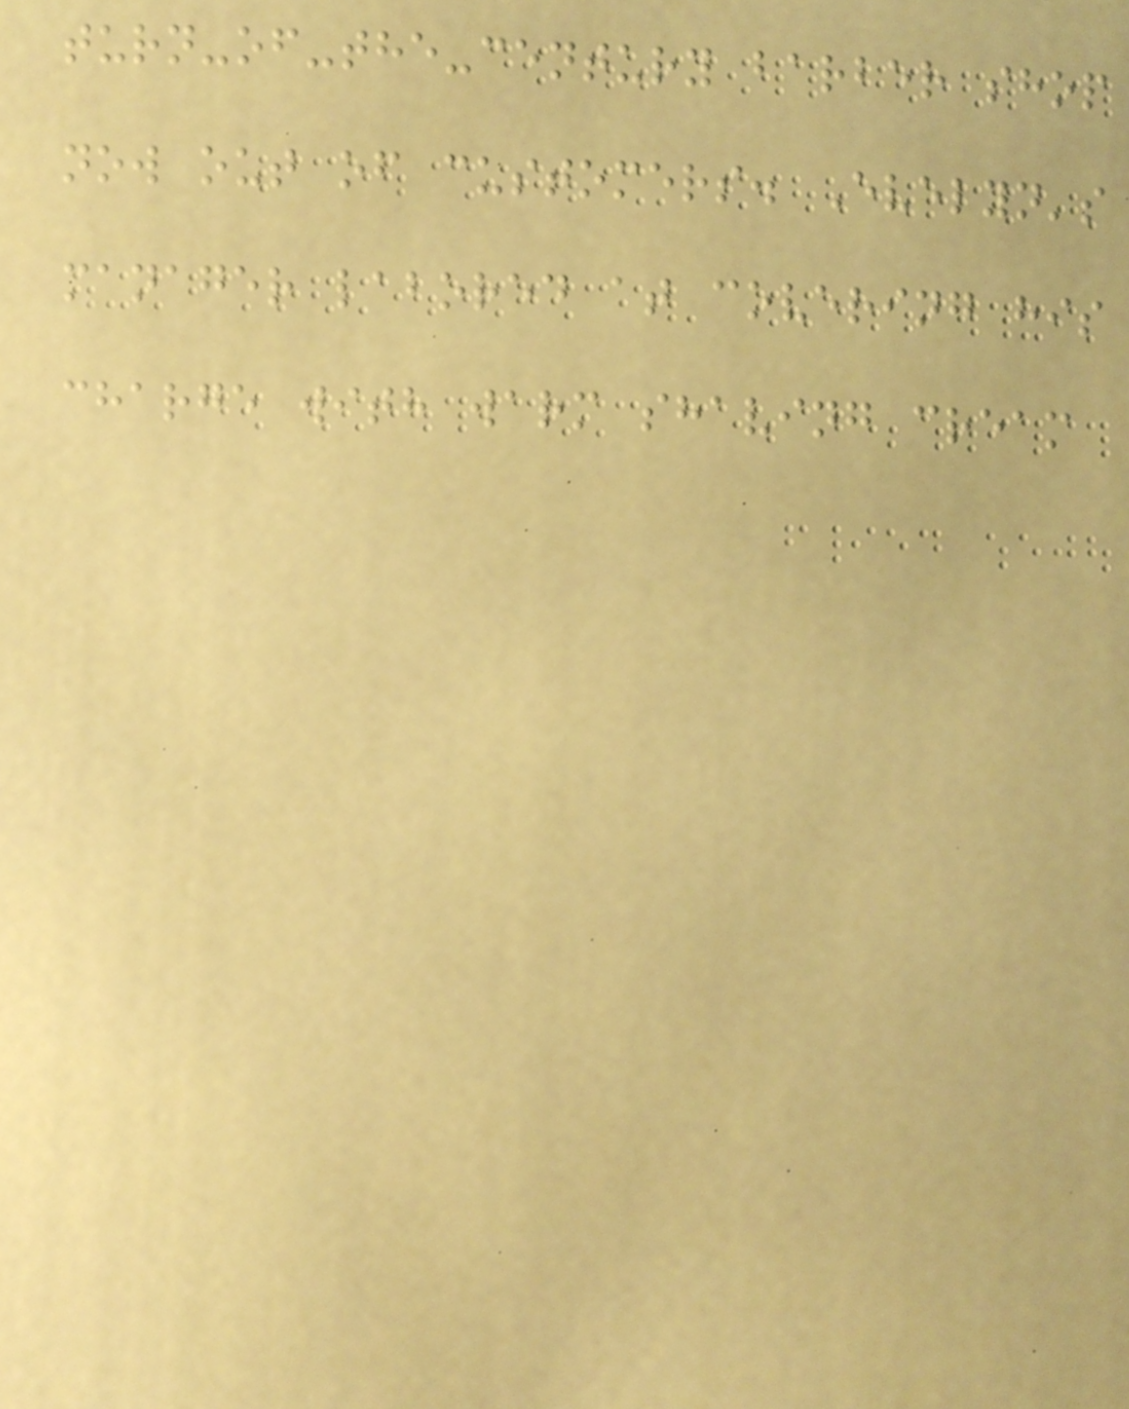turn-of-the-century barber shop
now out of customers. Evelyn's
manager labored at covering his
charge with warm shaving cream
